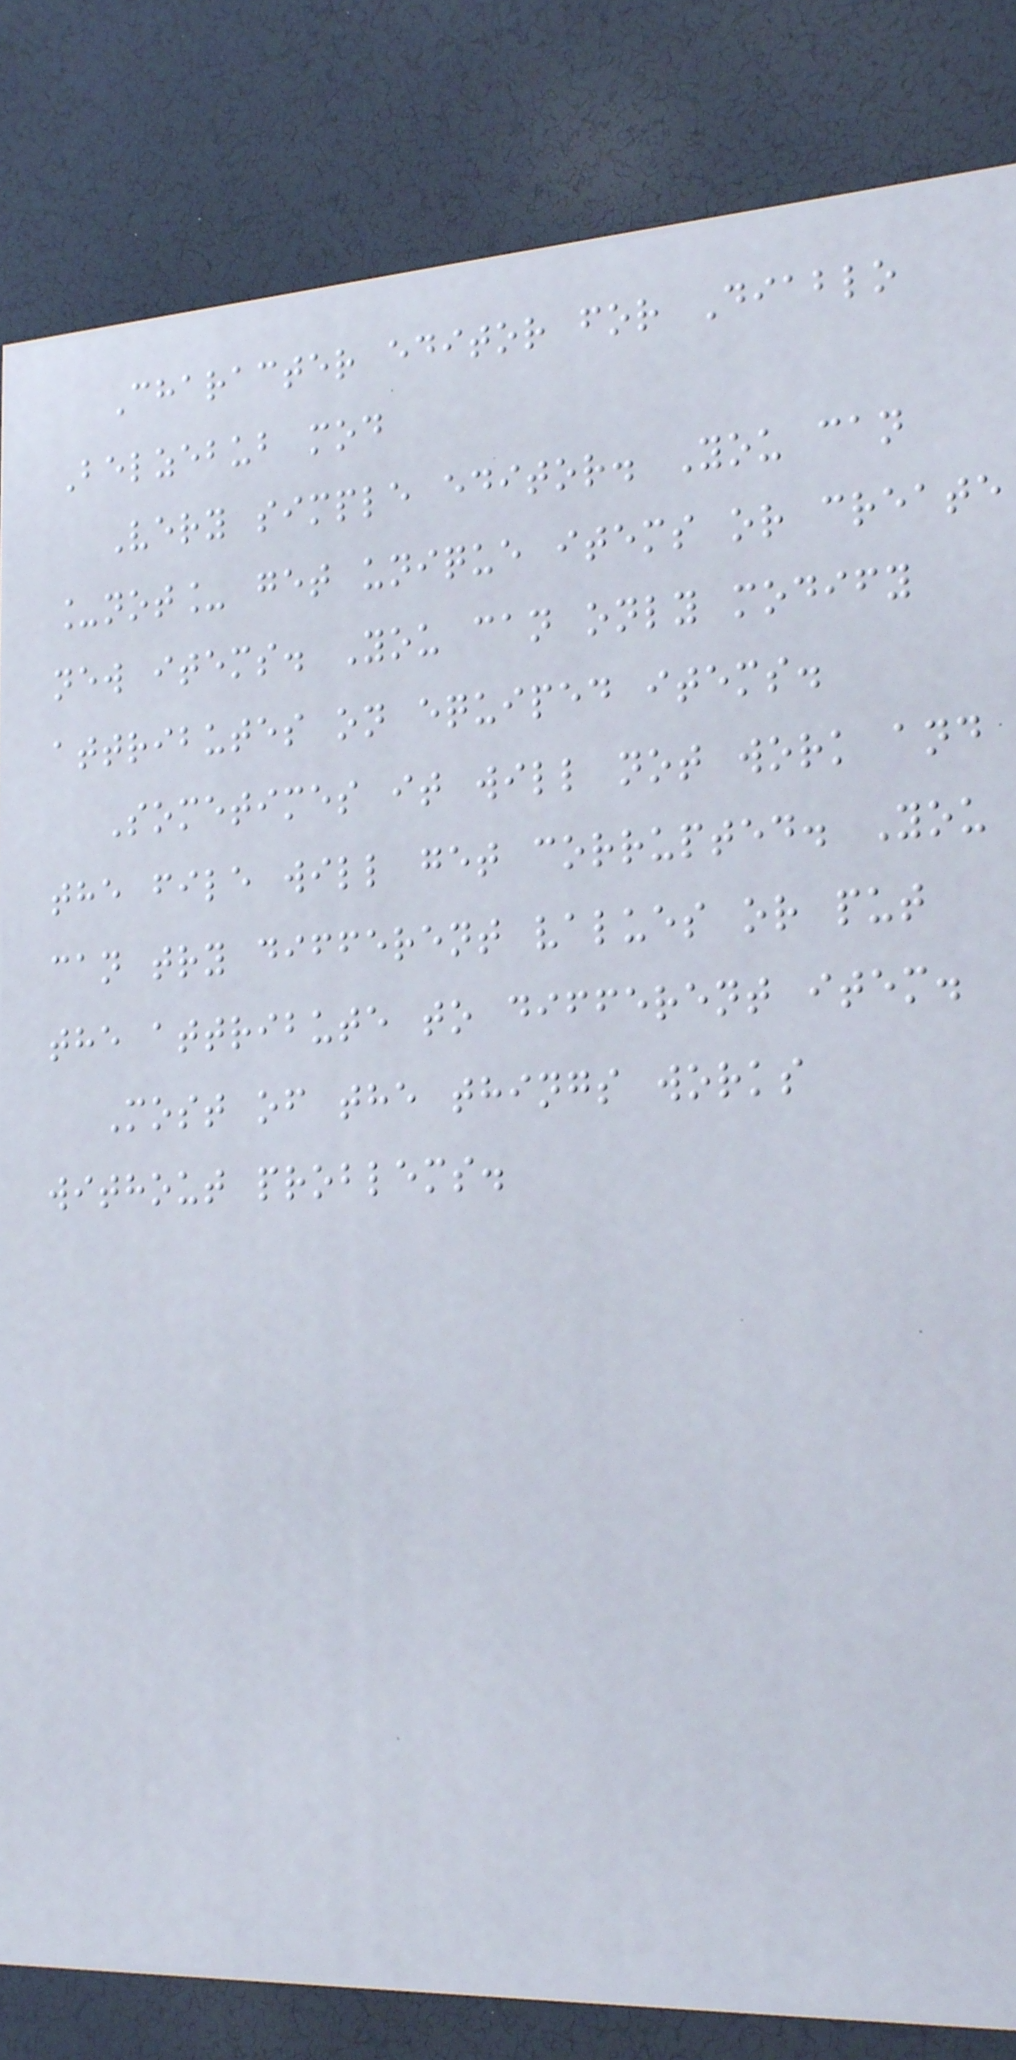Character editor for Diablo
Belzebub mod
Very simple editor. You can
_not_ get unique items or create
new items. You can only modify
attributes on equiped items.
Sometimes it will not work and
the file will get corrupted. You
can try different values or put
the attribute to different item.
Most of the things works
without problems.
